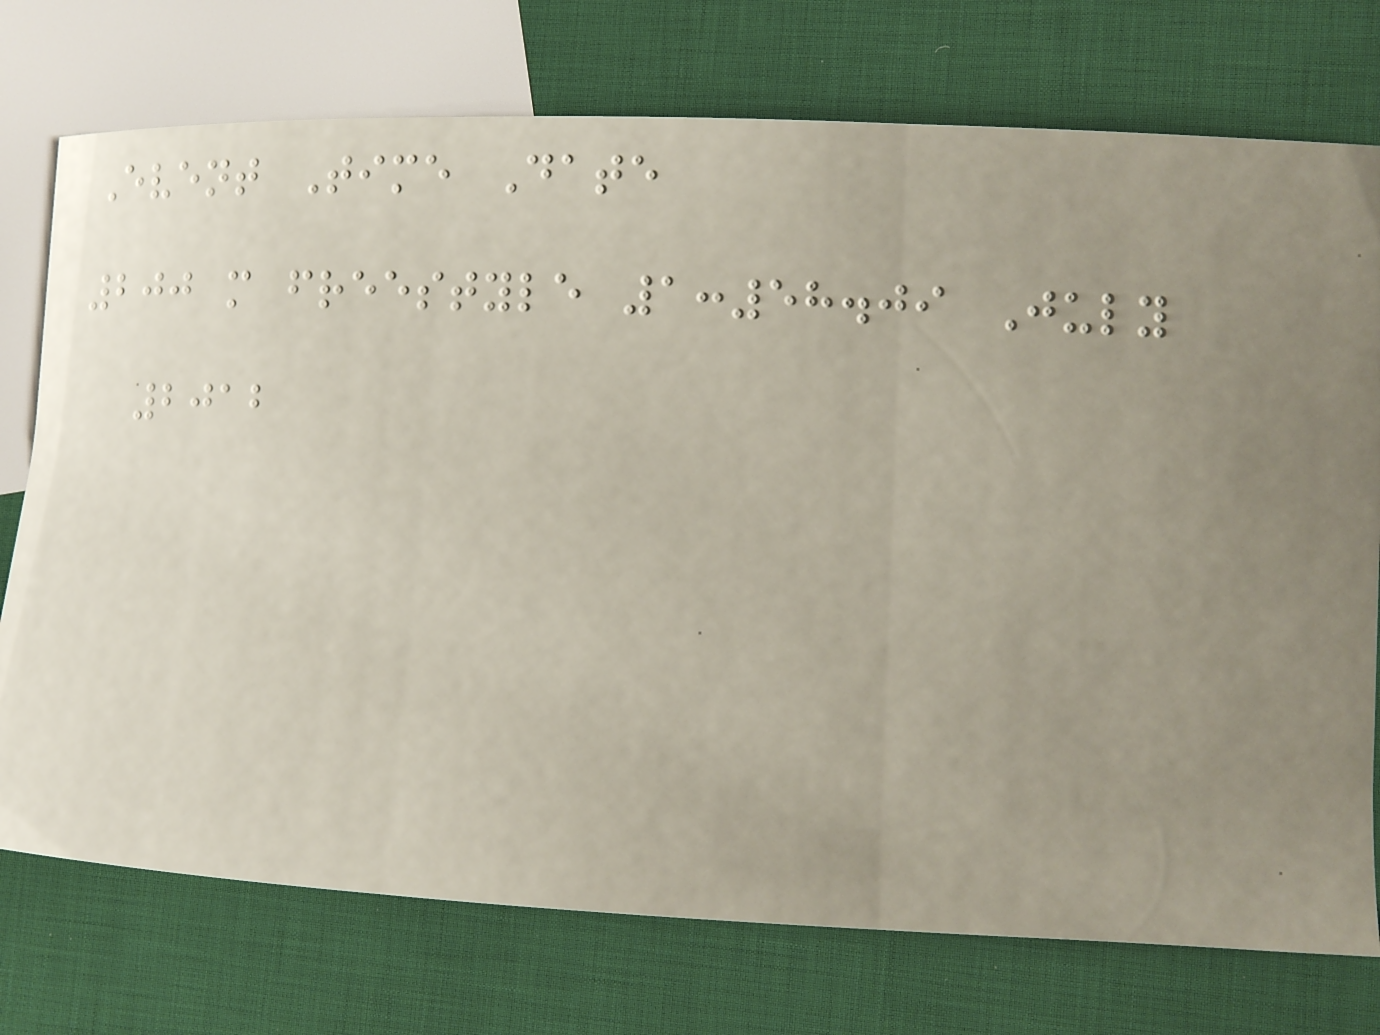Event Time Date
200 m freestyle 1:58.09 July
2012
